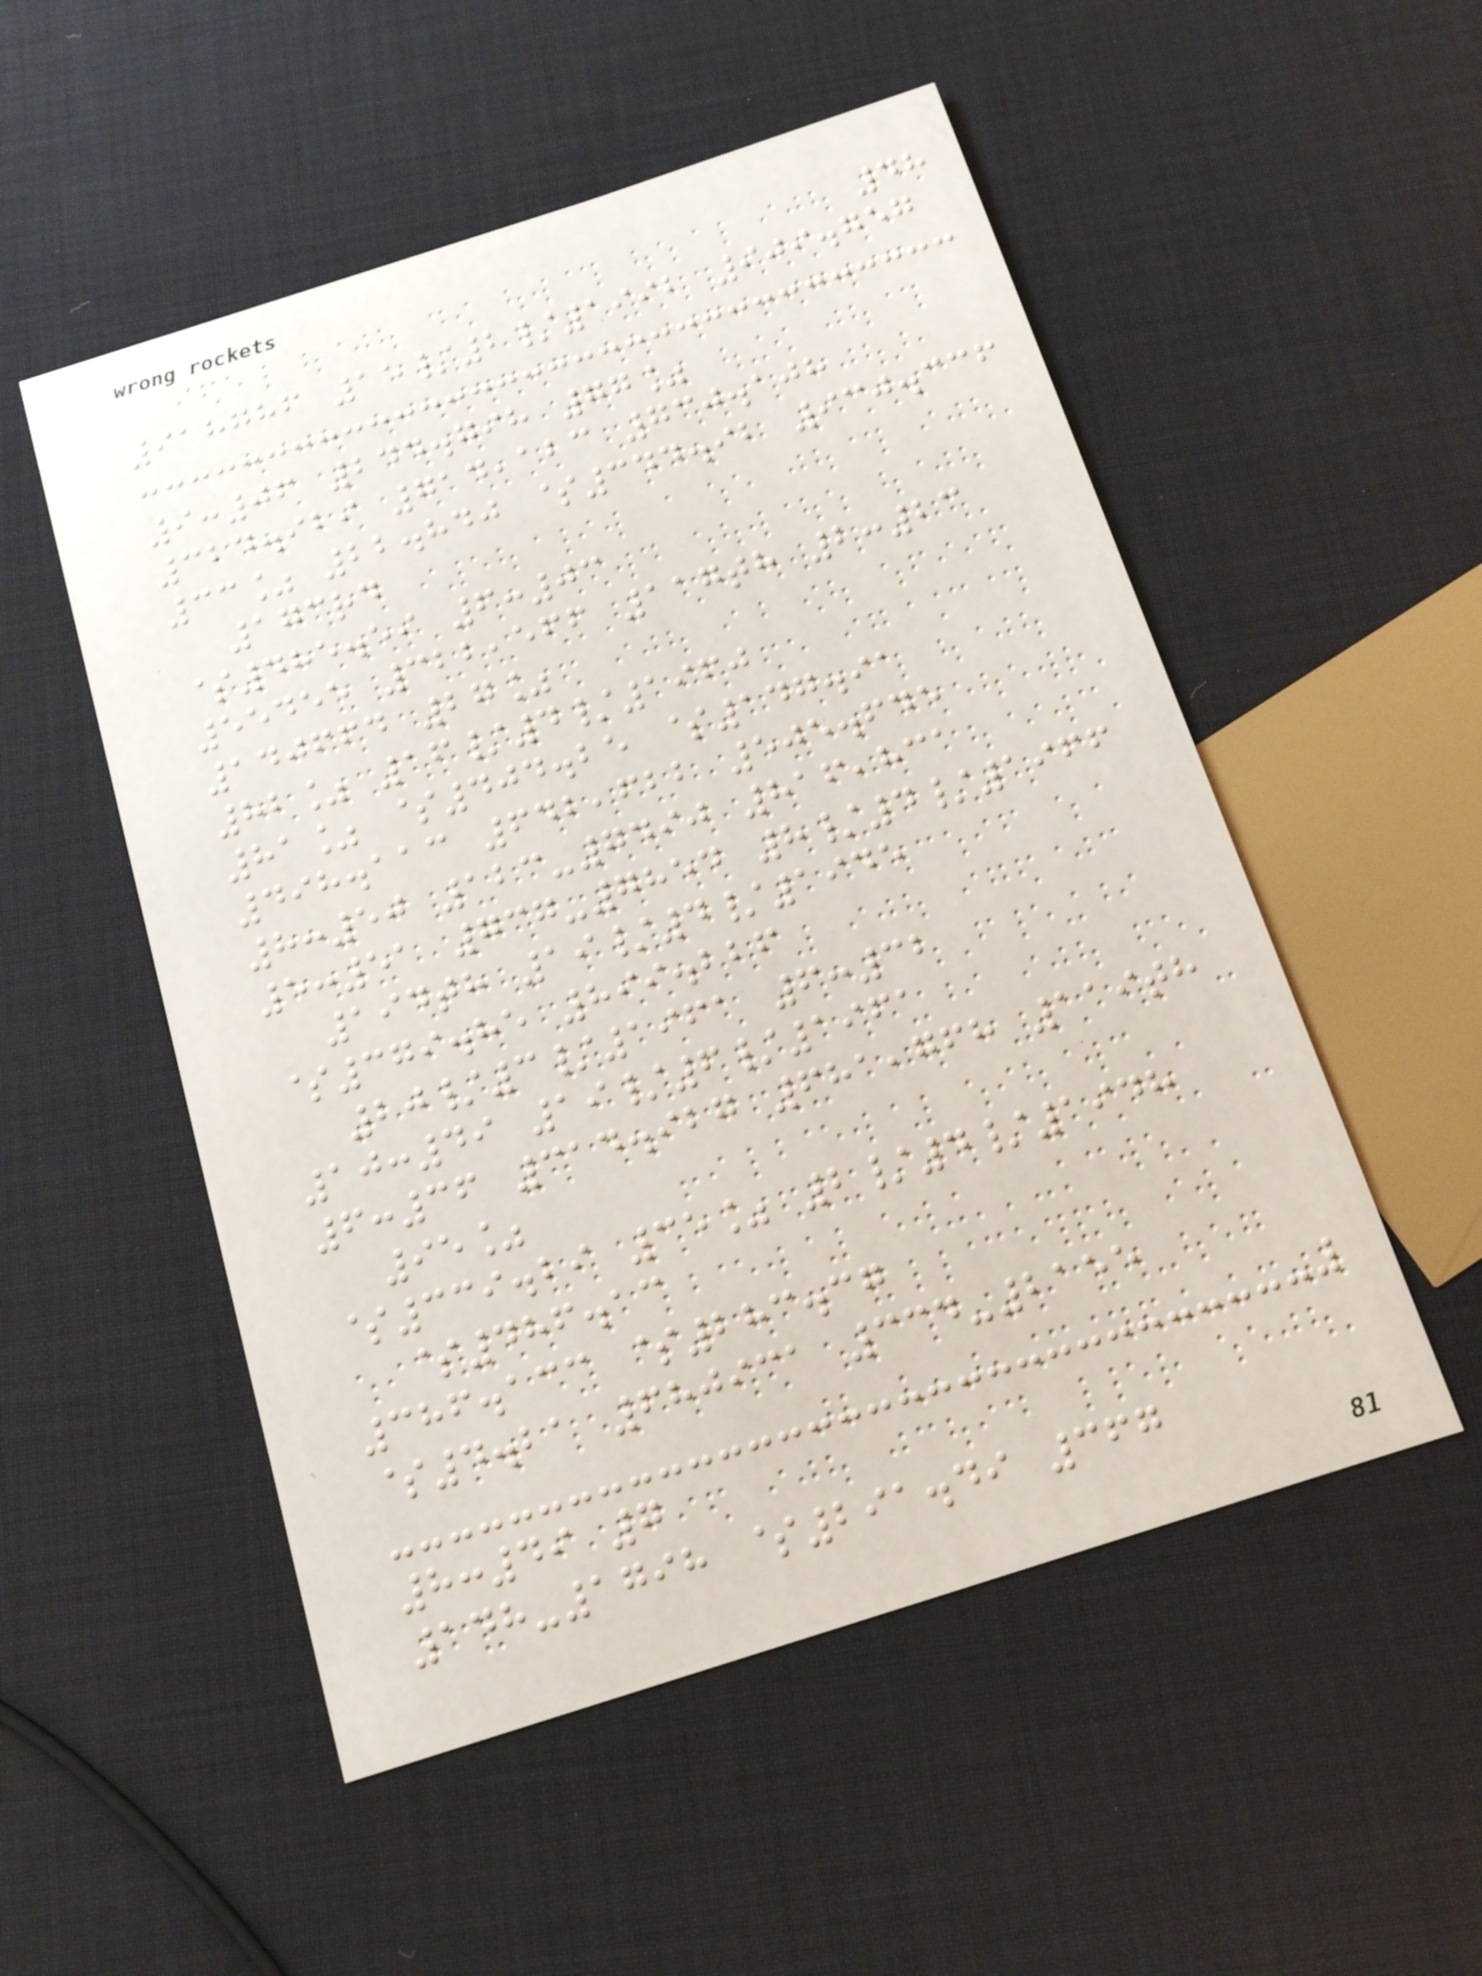48
918786 15/2/1992 909.757
9:06 244.798 77%
324.929 714,123 730.108
33% 22.840 $344.92 930.336
173rd
$485.59 6:03
55455 322,566 117th 2:23
140664 27%
82% 16/4/1960
81% $404.25 $147.91
498.113 642,622 505.645
8:50 123-7490 816,831
5:51 737-7854 8/4/1966
194th 19/4/1945
$379.85 899.226
20/3/1961 6:32
10:49 19/6/1961
6:36 314.927 681,768 119th
95%
$339.29 35% 2/4/1948
$486.13
386.133 $283.37
$4.21 680931 334-2155
8:49 7
148-1798 $291.49 367
